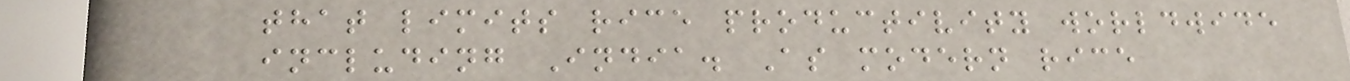that limits rice productivity worldwide
including India. As modern rice
